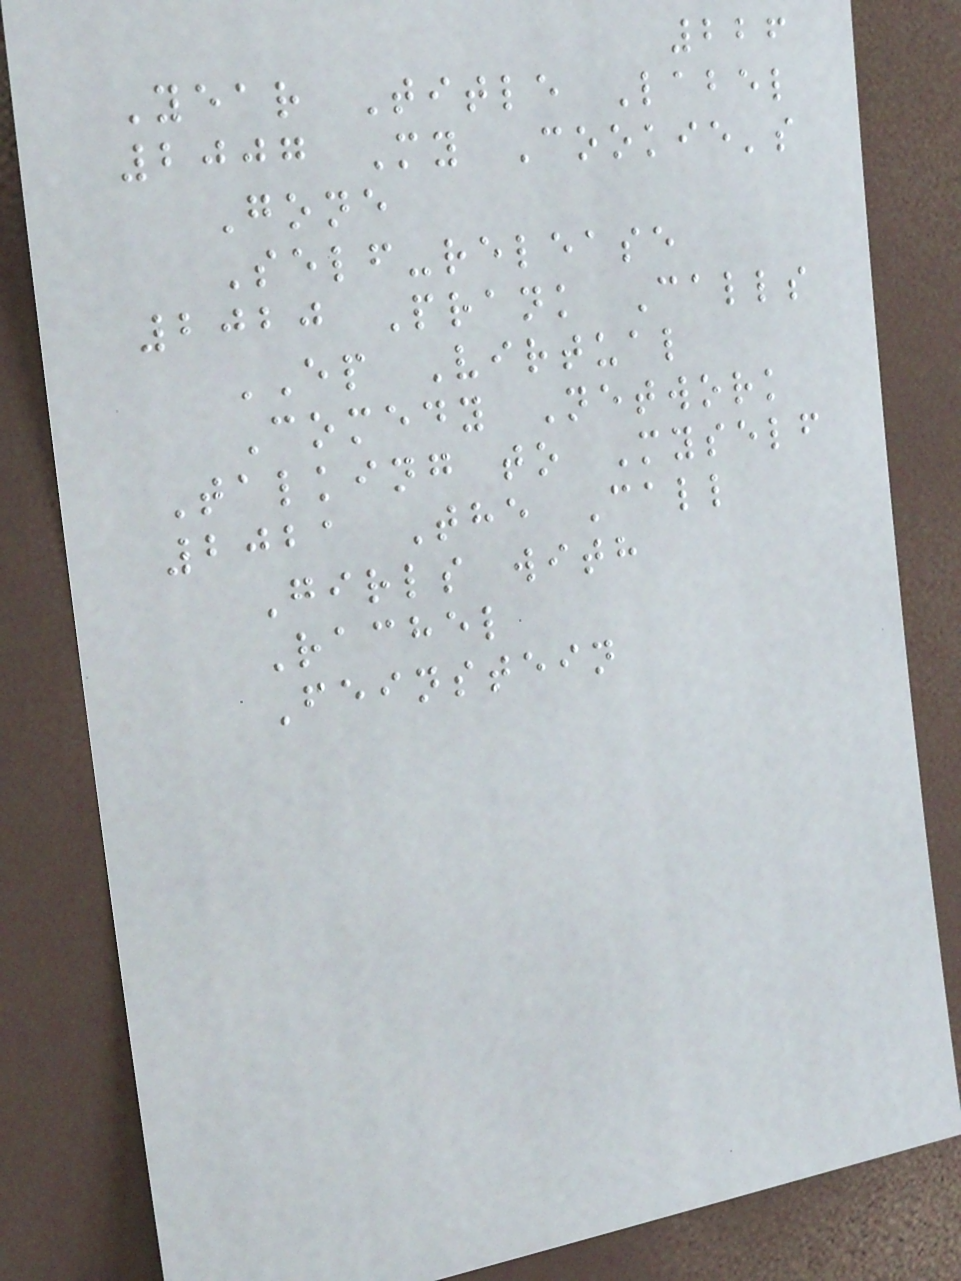226
Year Title Label
2007 My Cookie's
Gone
Self-release
2020 Prank Calls
EP Virtual
Comedy Network
Talking to Myself
2021 The Call
Girls with
Rachel
Feinstein
